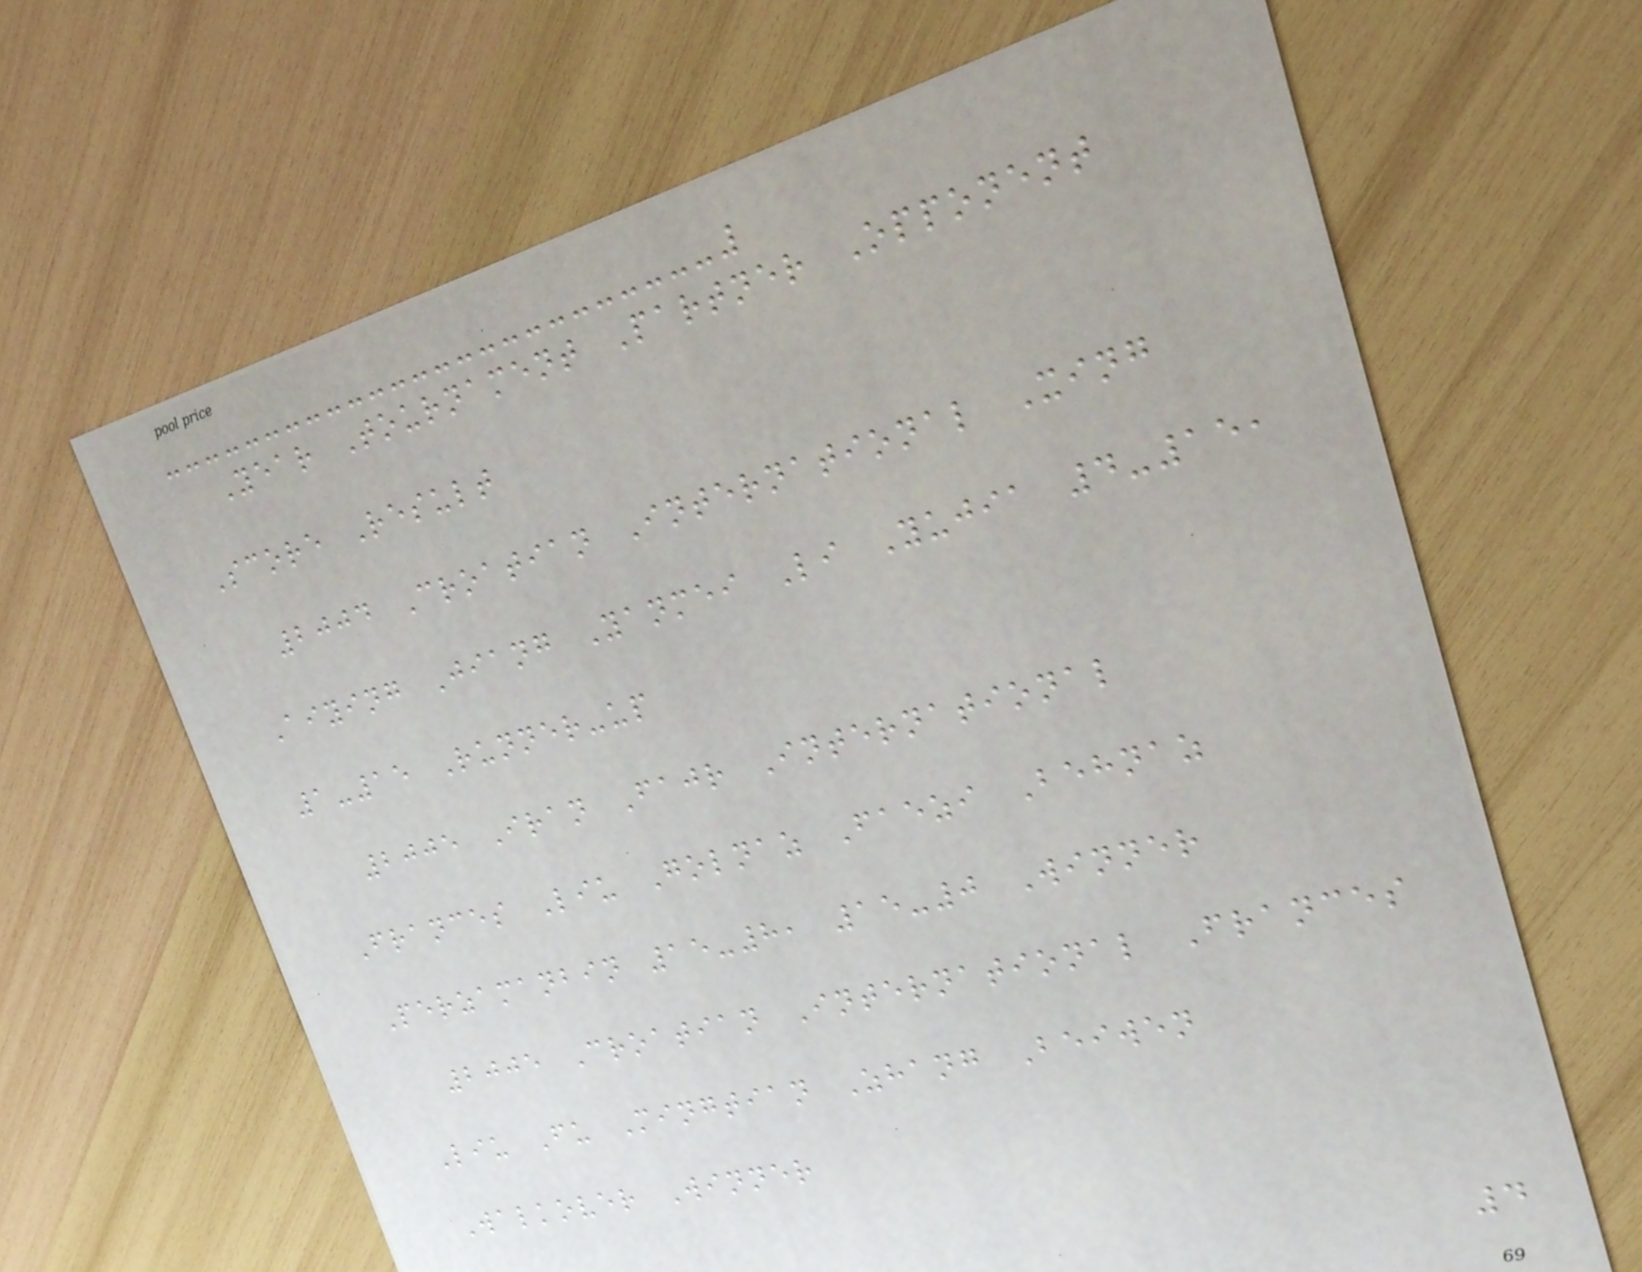Year Tournament Partner Opponent
Score Result
2004 Croatian International Xing
Aiying Jiang Yanmei Li Yujia 4-15,
1-15 Runner-up
2005 Iran Fajr International
Frances Liu Golnaz Faezi Behnaz
Perzamanbin 15-8, 15-0 Winner
2005 Croatian International Frances
Liu Fu Mingtian Zhang Beiwen
Walkover Winner
4
